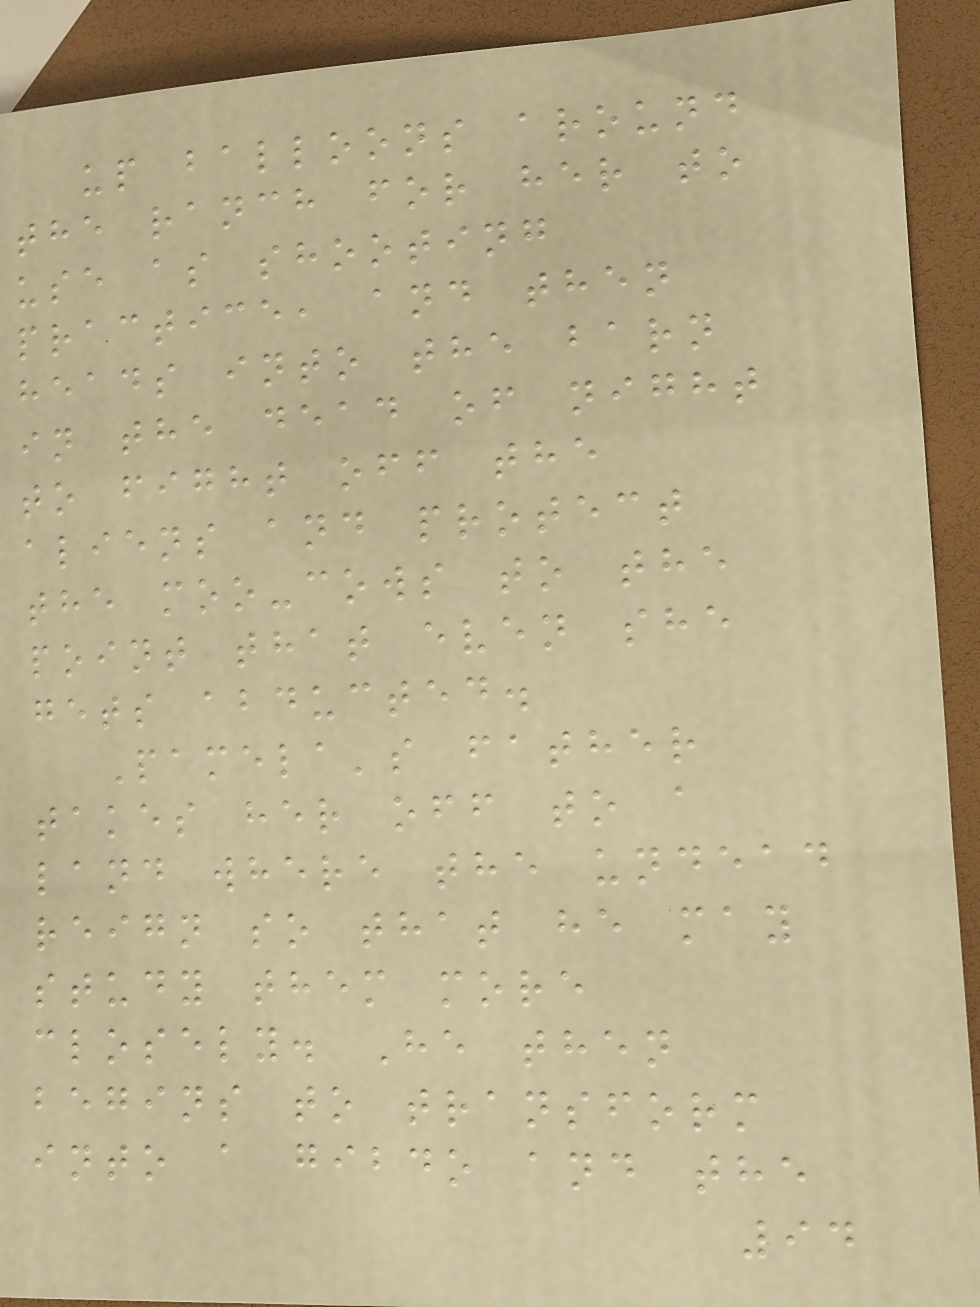up balloons around
the ranch for her to
use as shooting
practice, and then
heads into the barn
in the dead of night
to fight off the
aliens and protect
the moo-cows to the
point that even she
gets abducted.
Pamela's father
takes her off to a
land where the undead
reign so that he may
study them more
closely. He then
begins to transform
into a gibdo and the
94
